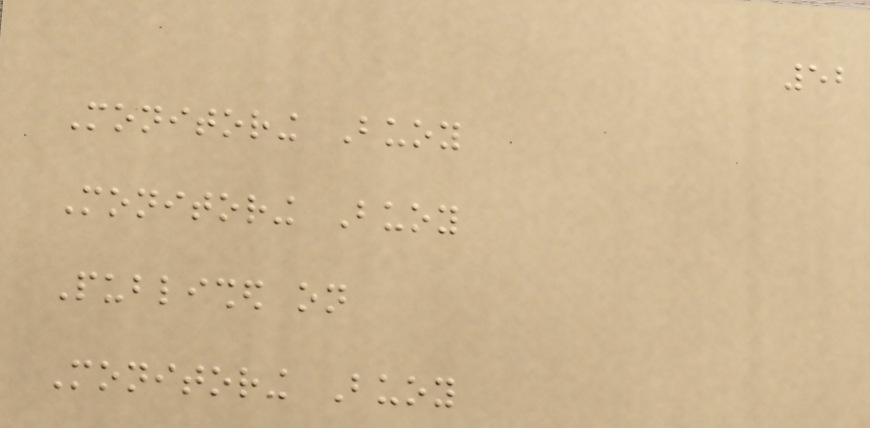52
Monitoring Buoy
Monitoring Buoy
Published on
Monitoring Buoy
